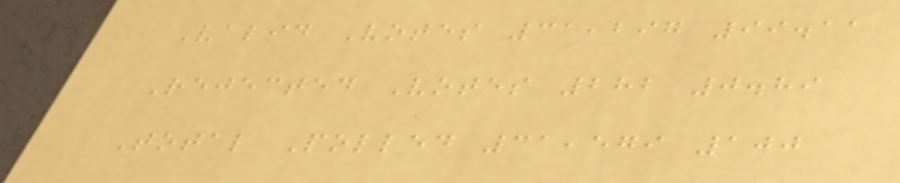Valid Votes 31,297 99.11
Rejected Votes 282 0.89
Total Polled 31,579 100
